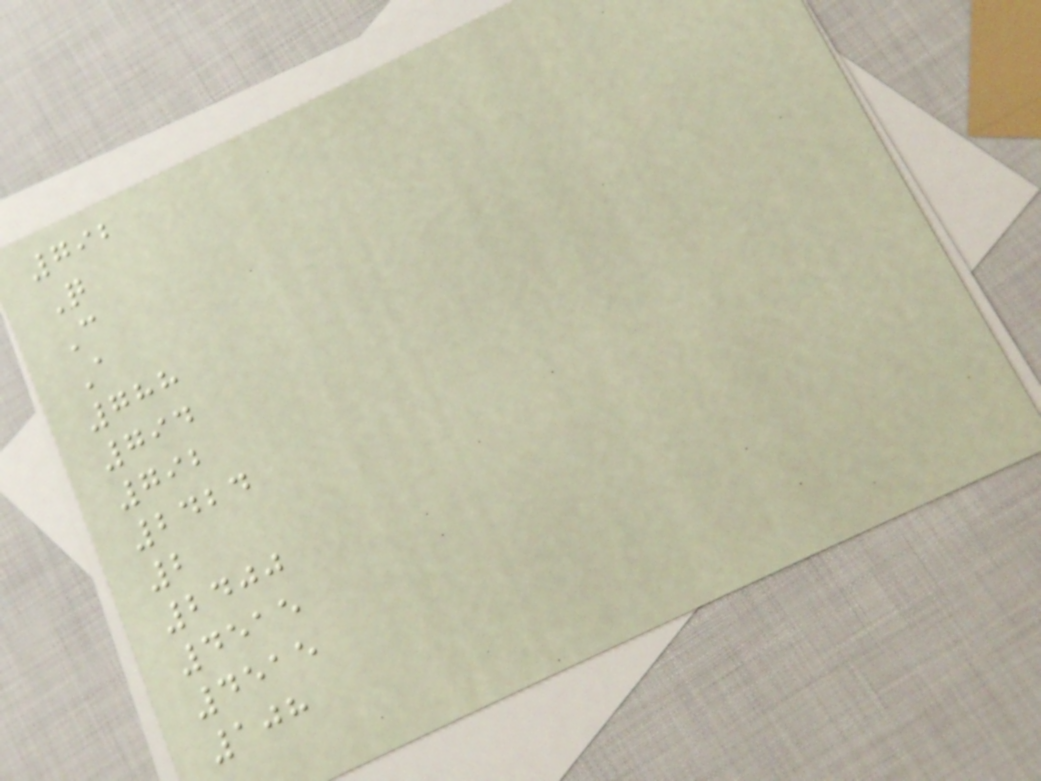792
Q
C
A
788
794
792
2424
2
2400
4515
4515
108
